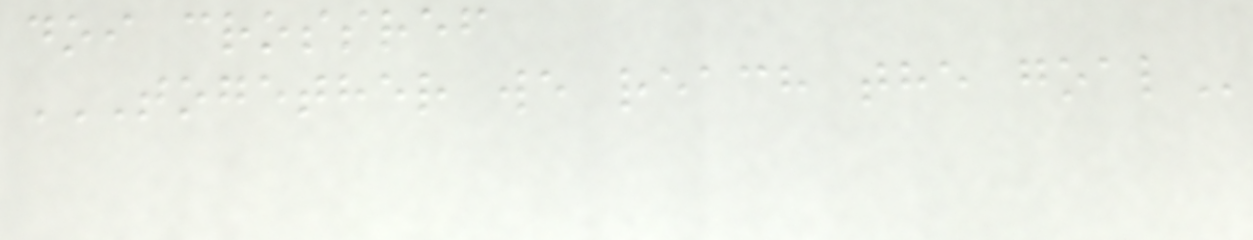doi crossref
TOGETHER WE REACH THE GOAL
